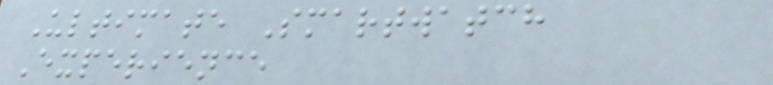Ultimate Smartwatch
Experience
